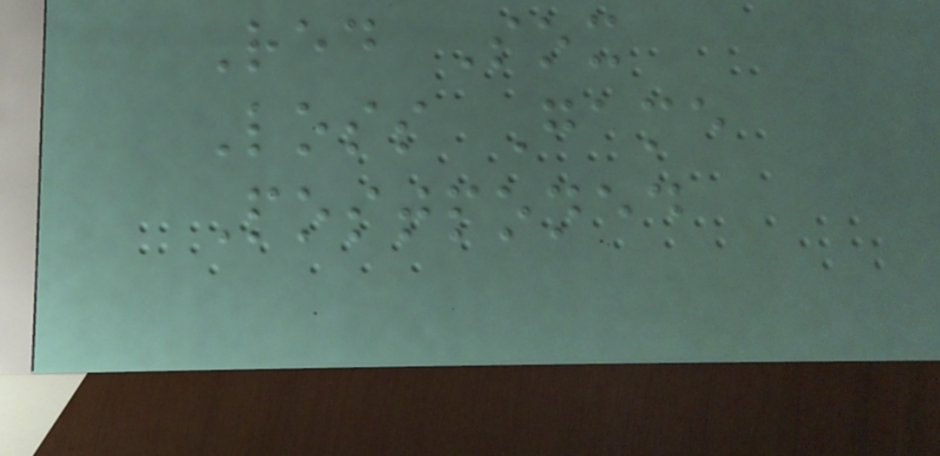Red Sox
Loss Game
Postponed
